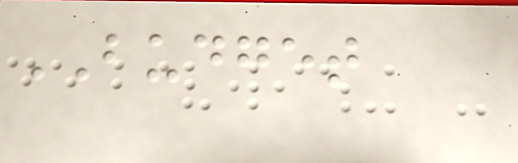BUDGET
